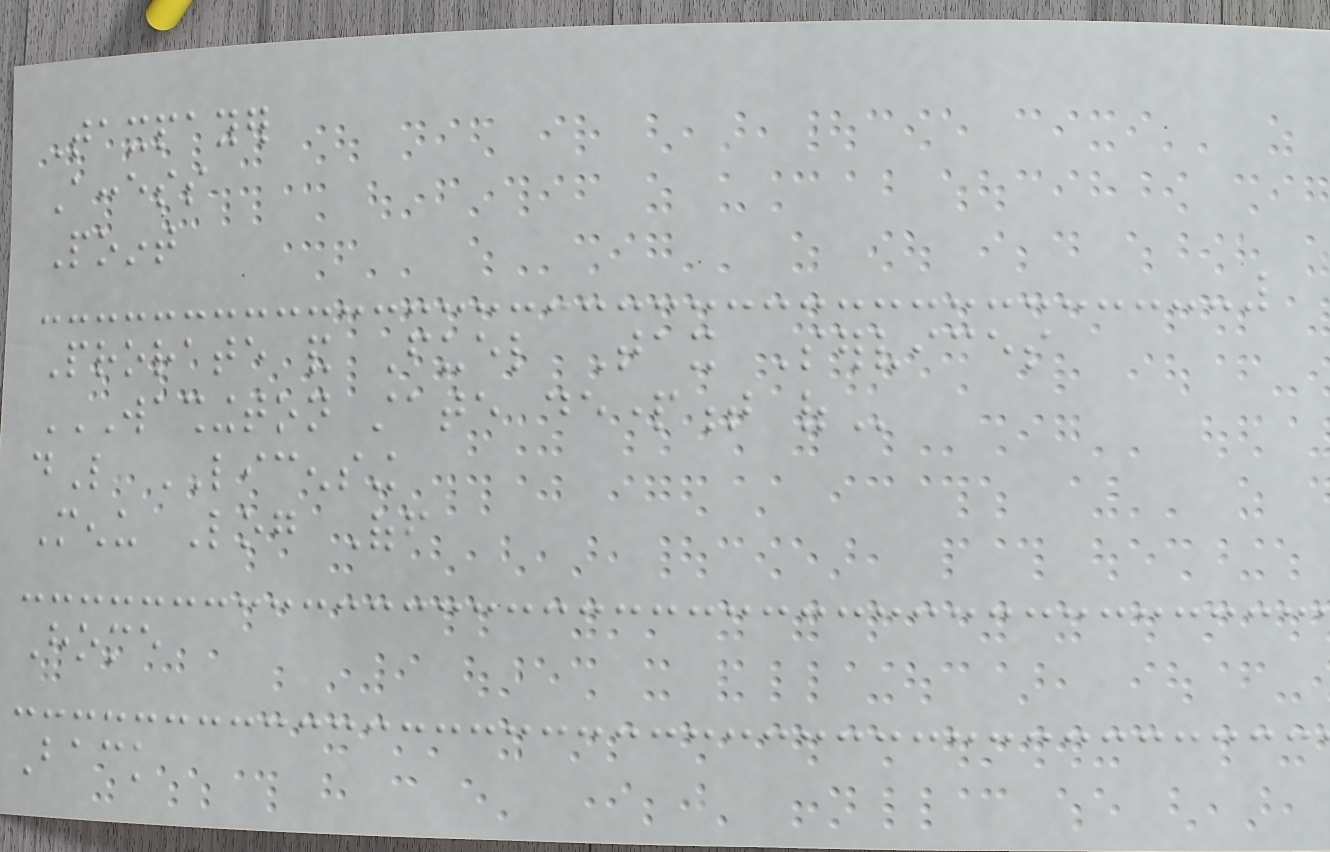Taxpayer
Access
Point
Prorate and Fuel Tax Services
WASHINGTON STATE DEPARTMENT OF
dL LICENSING
Menu Log Off
Home
Back
